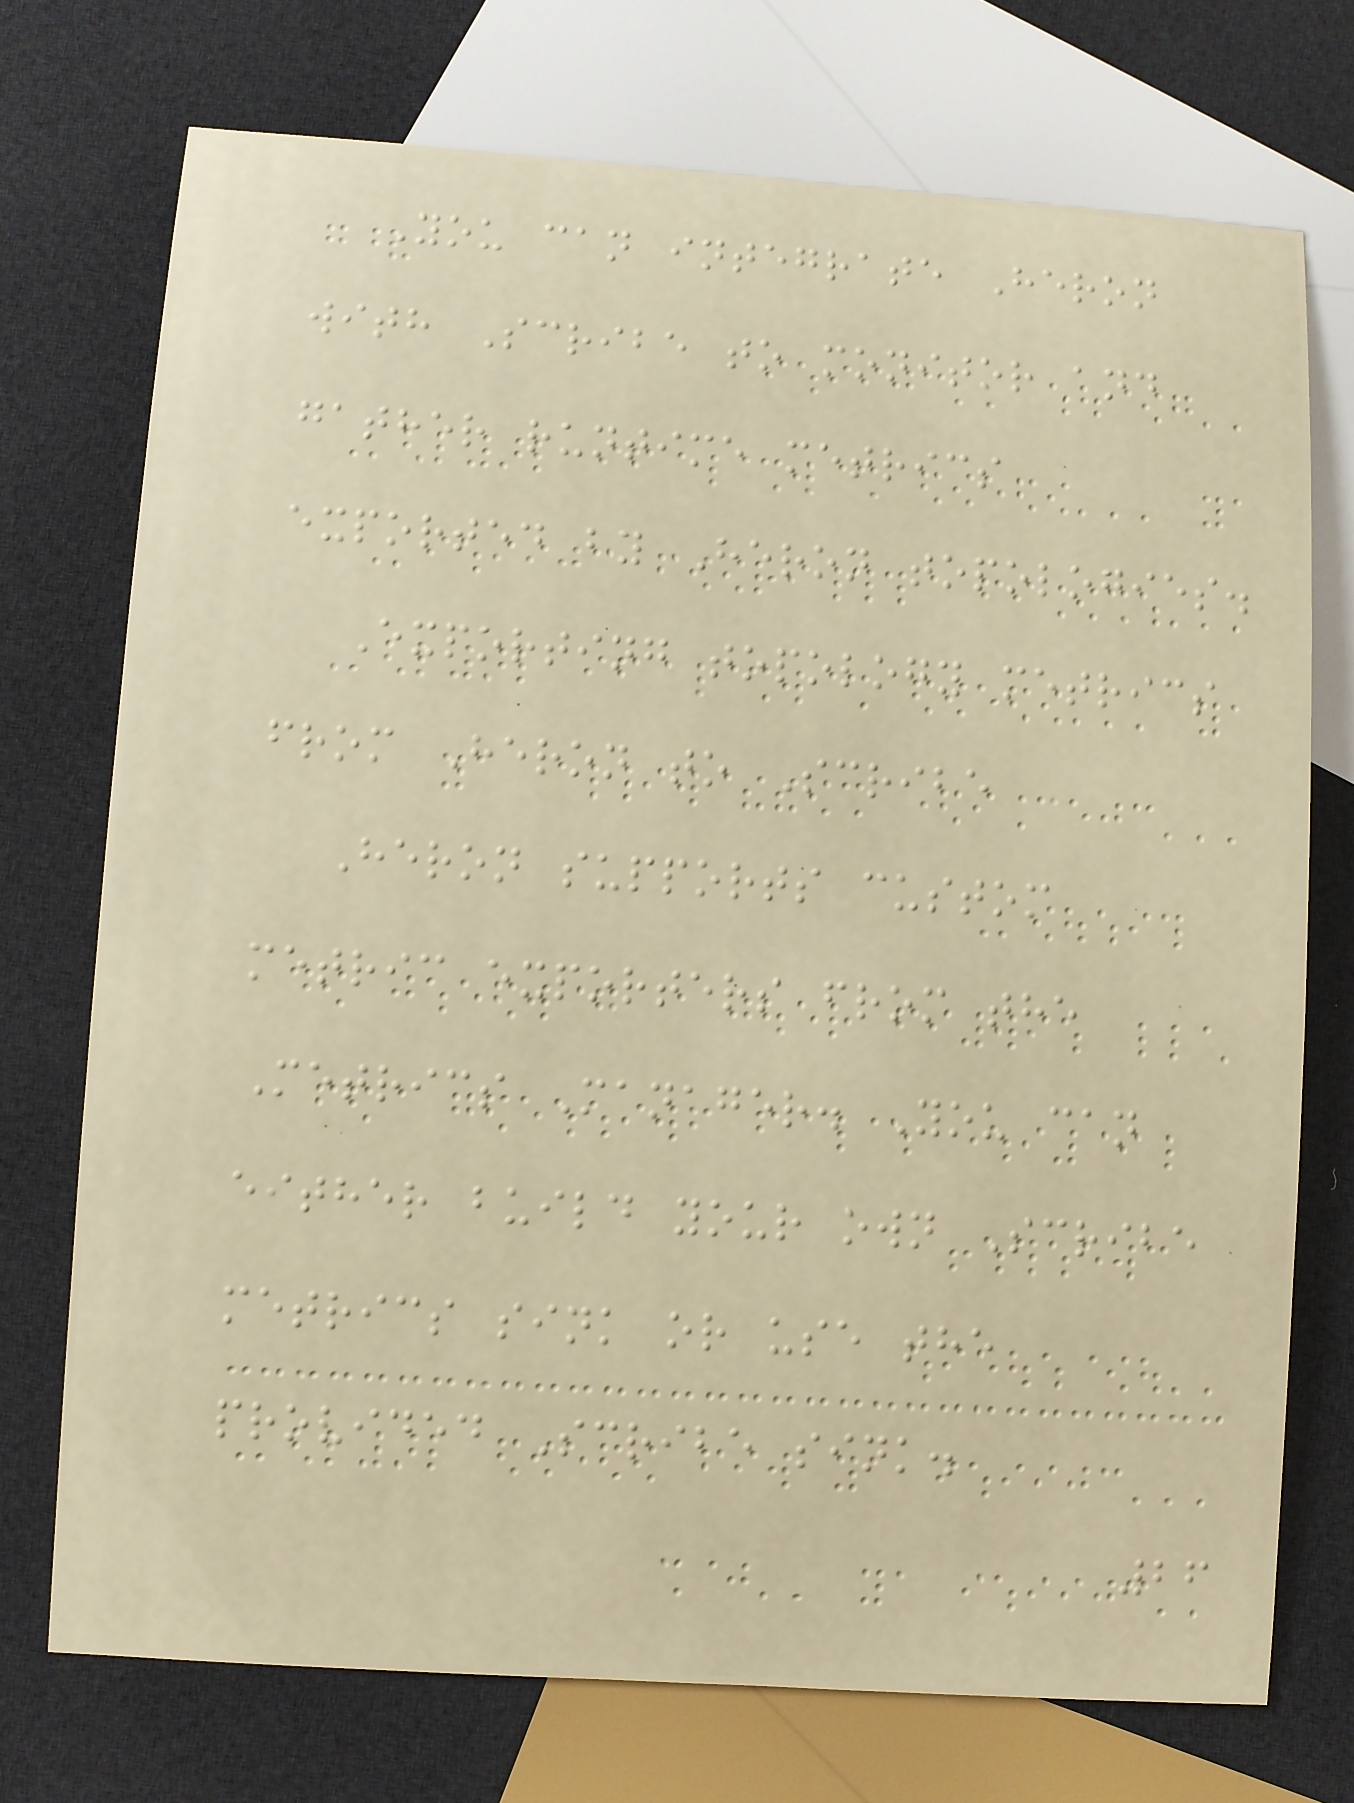You can integrate Heron
with Scribe to monitor and
gather runtime metrics
exported by Heron topologies.
Exporting topology metrics
from Heron to Scribe
Heron supports custom
metric exporters from the
Metrics Manager. You can
either build your own Scribe
metrics sink or use the
provided Scribe sink.
26
